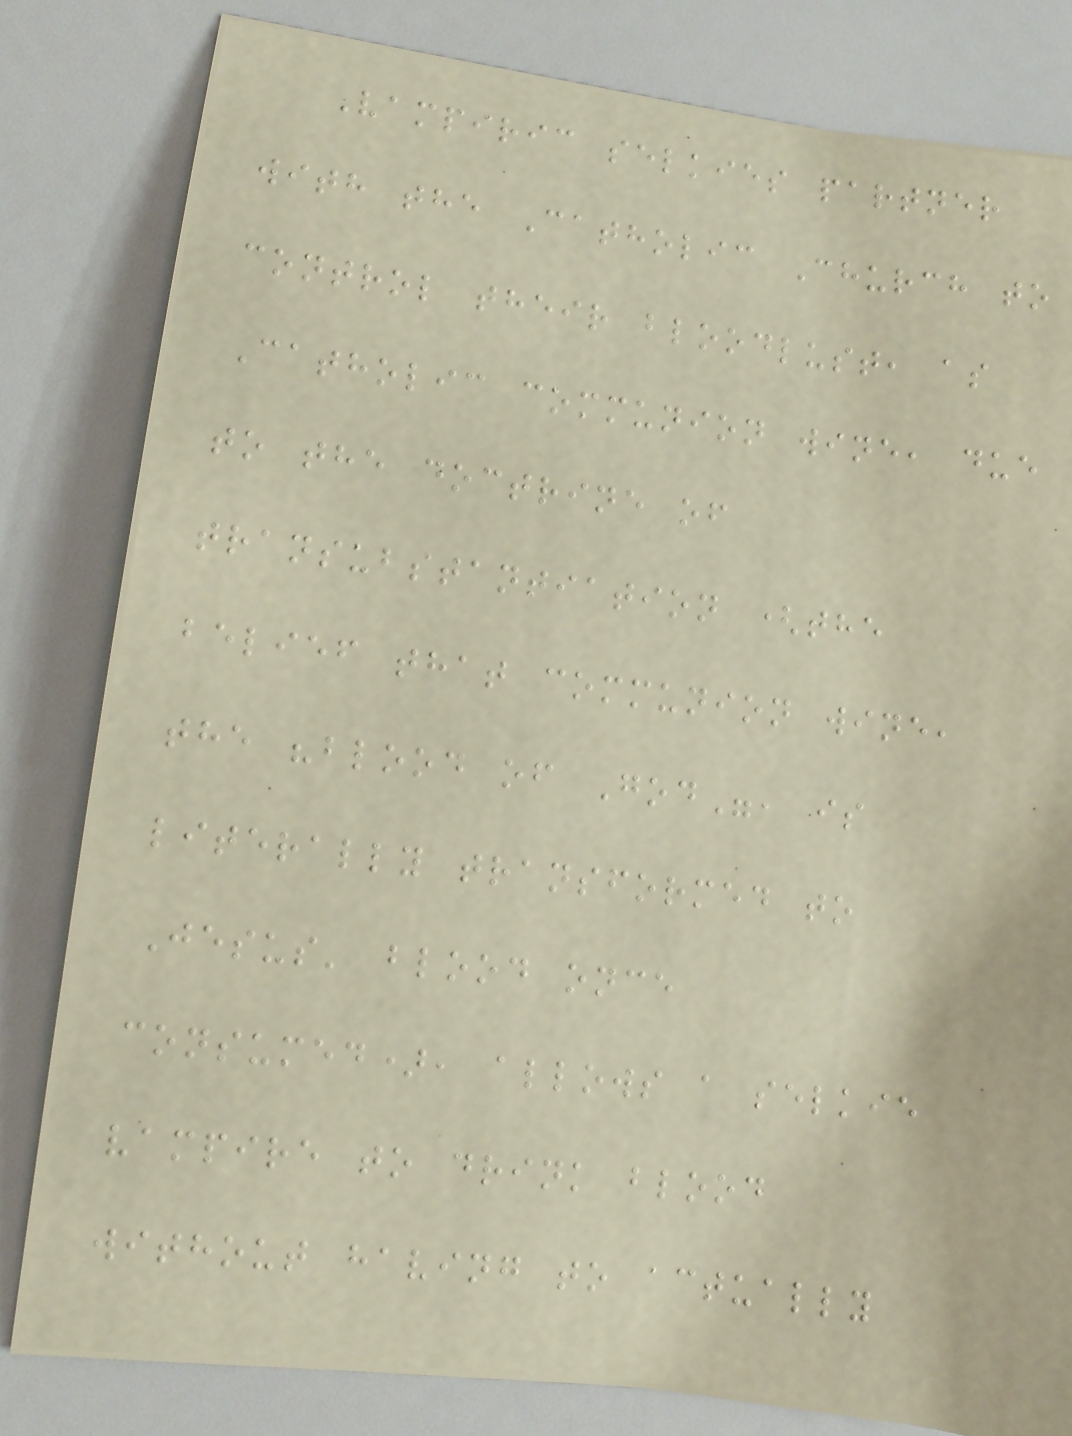Vampiric selkies partner
with the Catholic Church to
control their bloodlust, as
Catholic communion wine, due
to the doctrine of
transubstantiation (the
belief that communion wine,
the "blood of God", is
literally transformed to
Jesus' blood once
consumed), allows a selkie
vampire to drink blood
without having to actually
